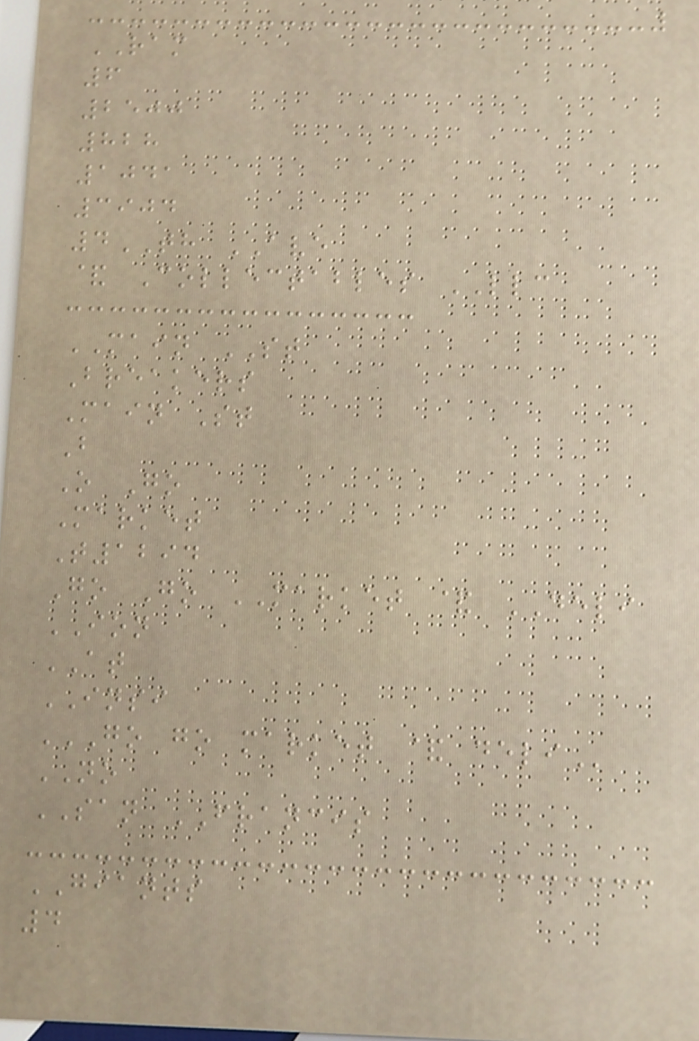RAM
6
2500
828
1041
3904
4TH AVE
& Collectables LLC
MAIN ST
Breakers
Main St
B
O Go
Market
T1294
Go Go MARKET & DELI
ION
AT
INSI
GO GO MARKET & DELI
NO
SAN FRANCIS
GIANTS
4
